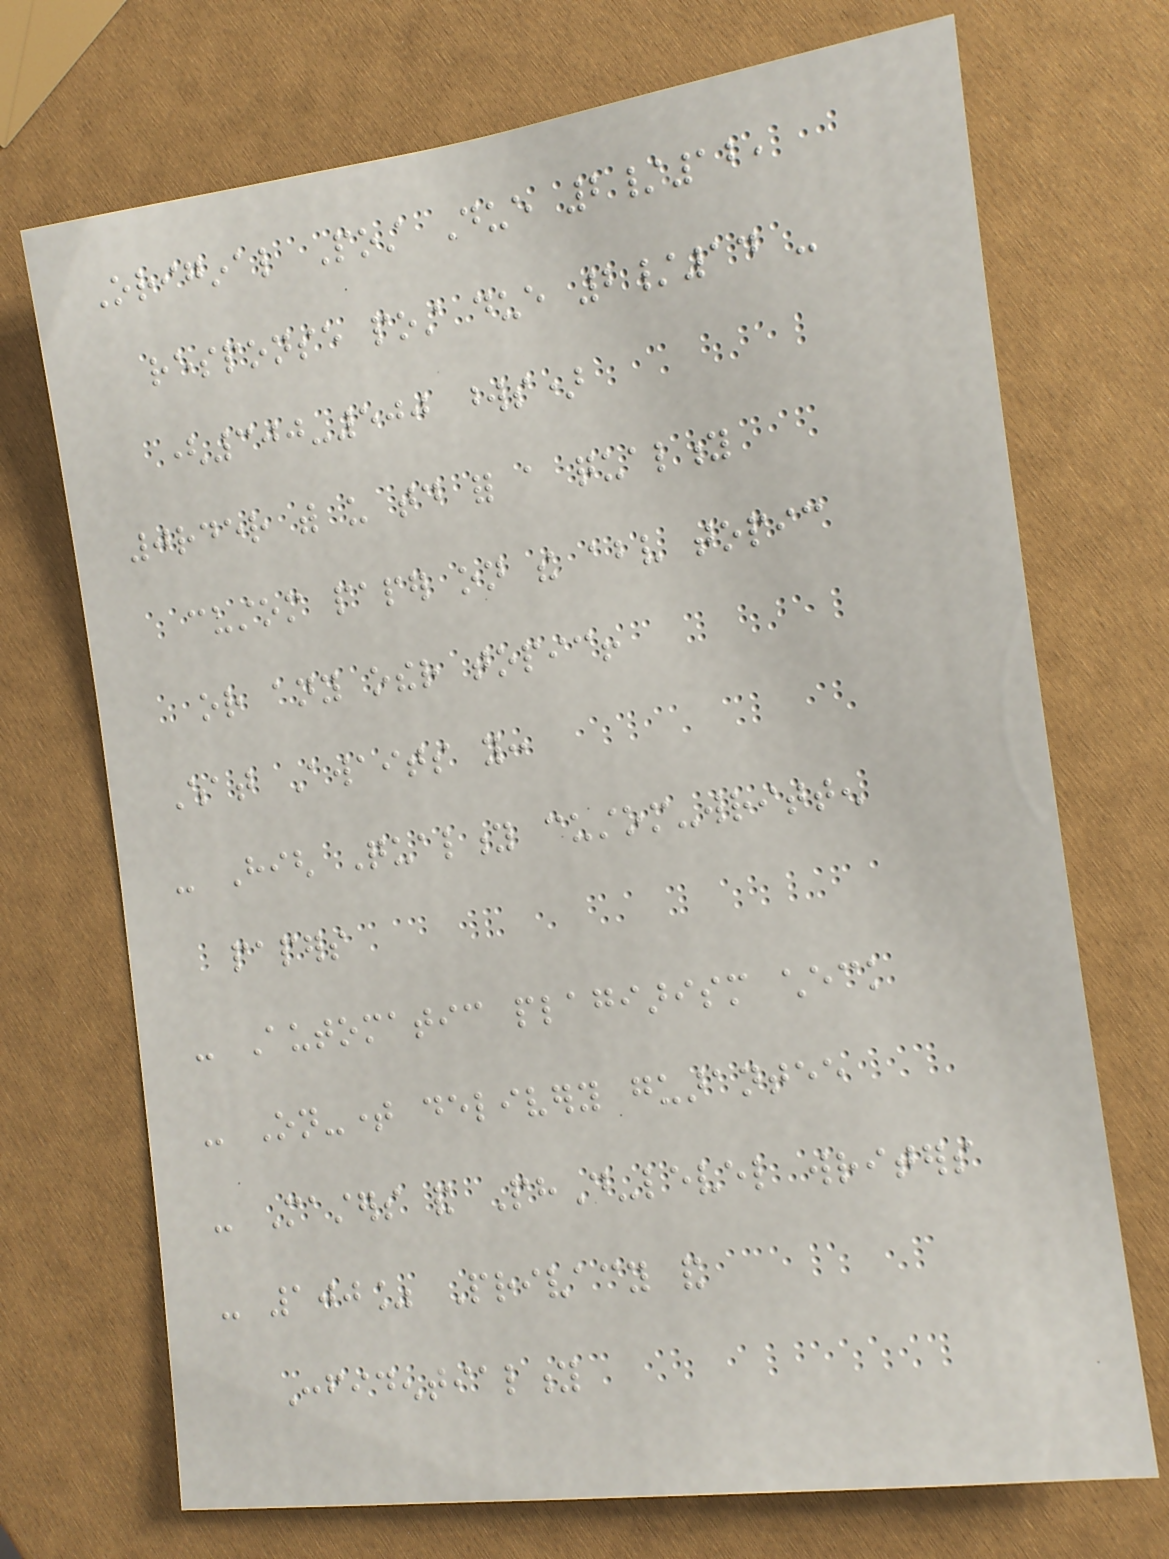Original Post Due 2/12,
response post due 2/14 -
(300-500 words)
0rder with us today for a quality
custom paper on the above topic
or any other topic!
What Awaits you:
- High Quality custom-written
papers
- Automatic plagiarism check
- On-time delivery guarantee
- Masters and PhD-level writers
- 100% Privacy and
Confidentiality
